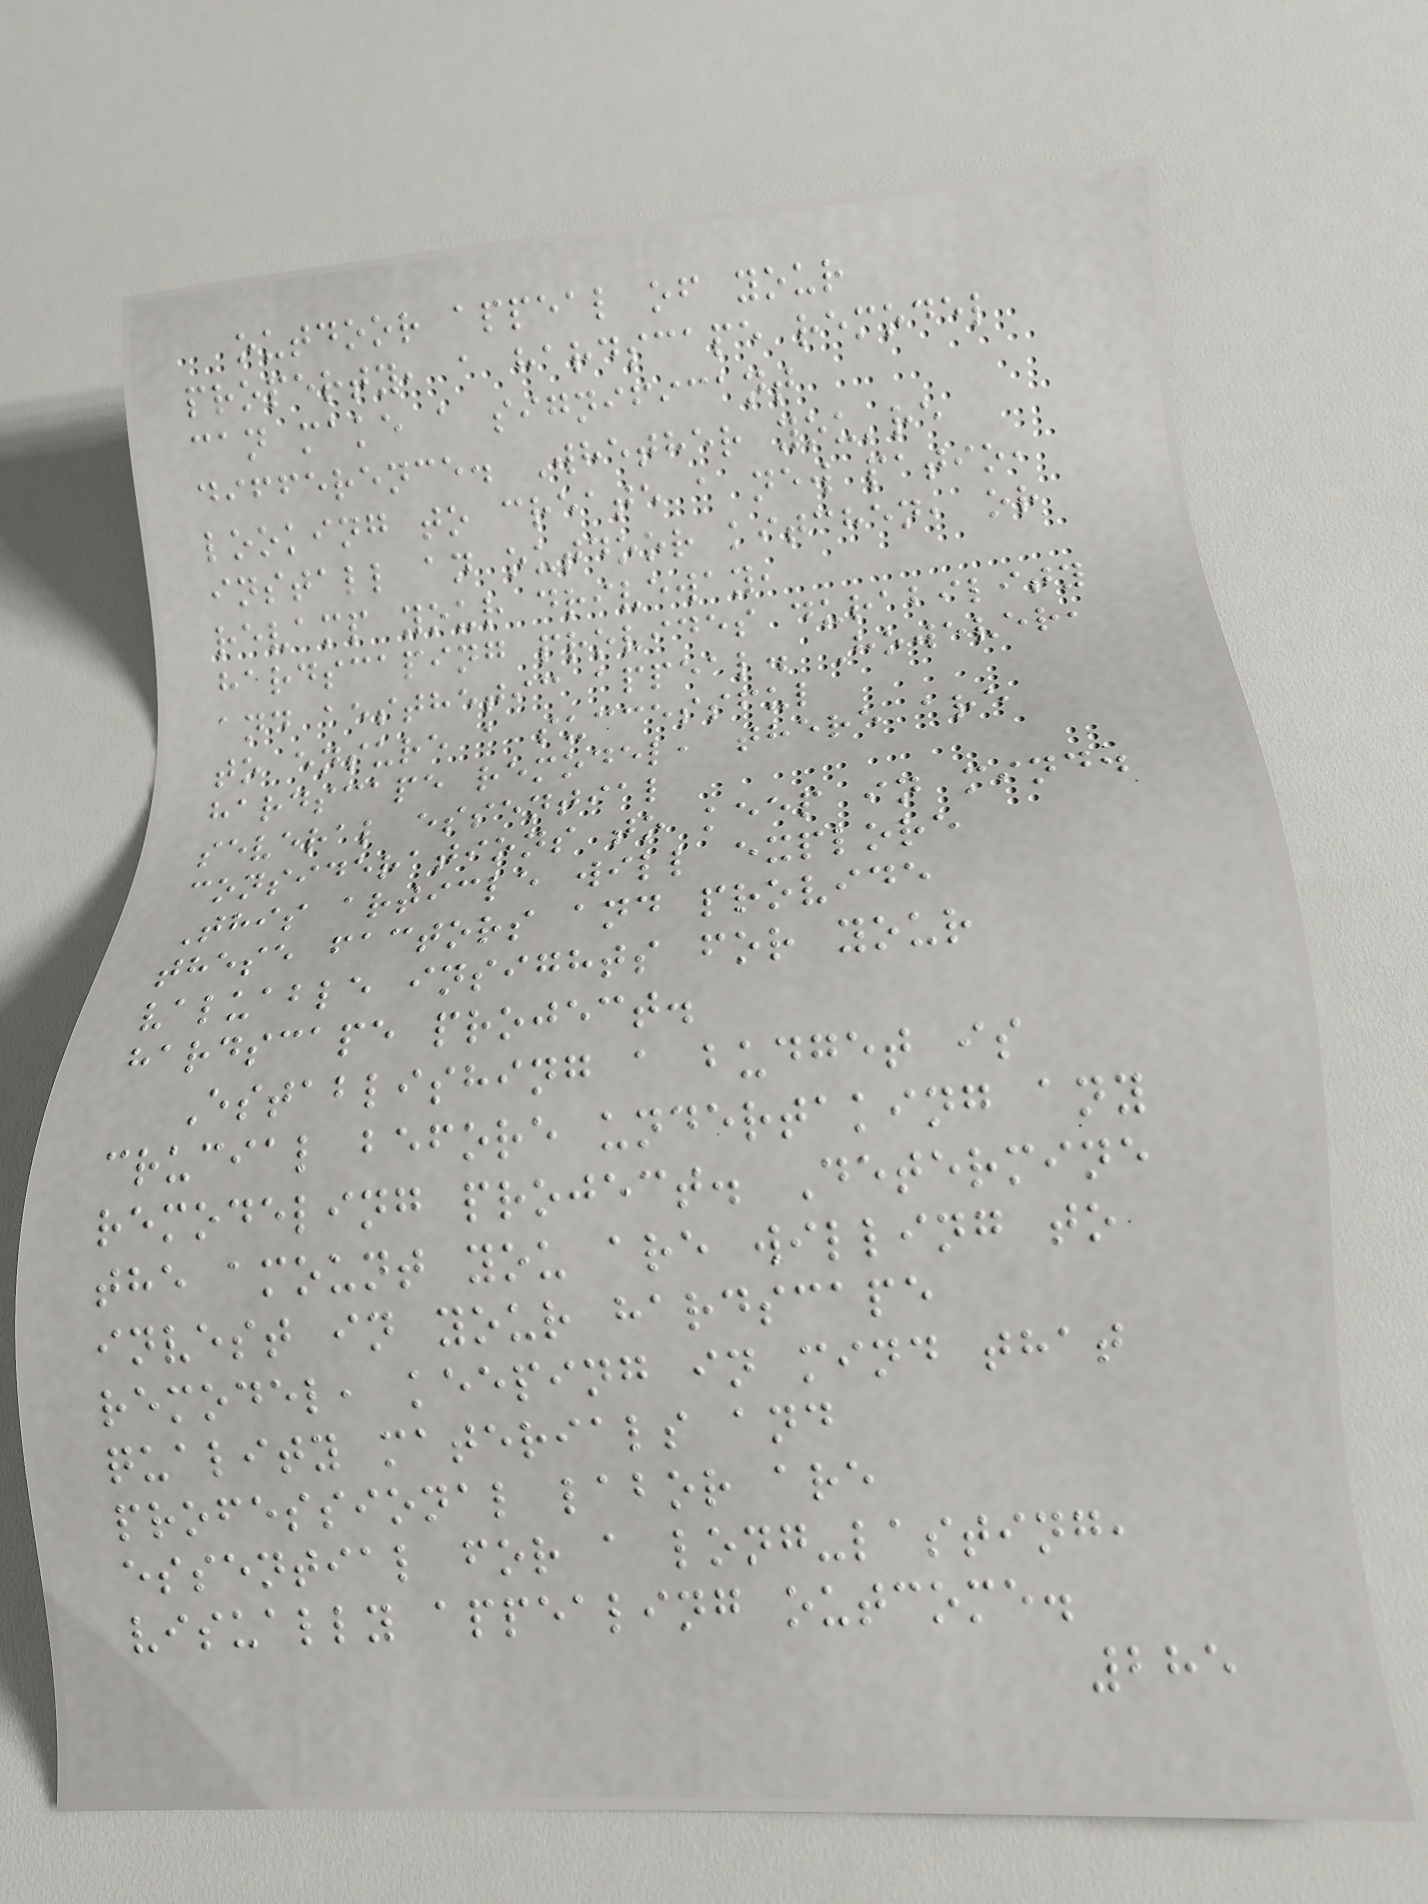outdoor appeal of your
property, a hardscape remodel
can make a significant
difference. Whether you're
looking to create a new patio,
install an outdoor kitchen, or
revamp your driveway,
hardscaping provides durability
and aesthetic appeal. However,
to ensure a successful
hardscape remodel, there are
several essential
considerations to keep in mind.
This article will explore
these factors and provide
valuable insights for your
hardscape project.
Establishing a budget is
crucial before undertaking any
remodeling project. Determine
the amount you are willing to
invest in your hardscape
remodel, keeping in mind that
quality materials and
professional labor are
essential for a long-lasting,
visually appealing outcome.
285
